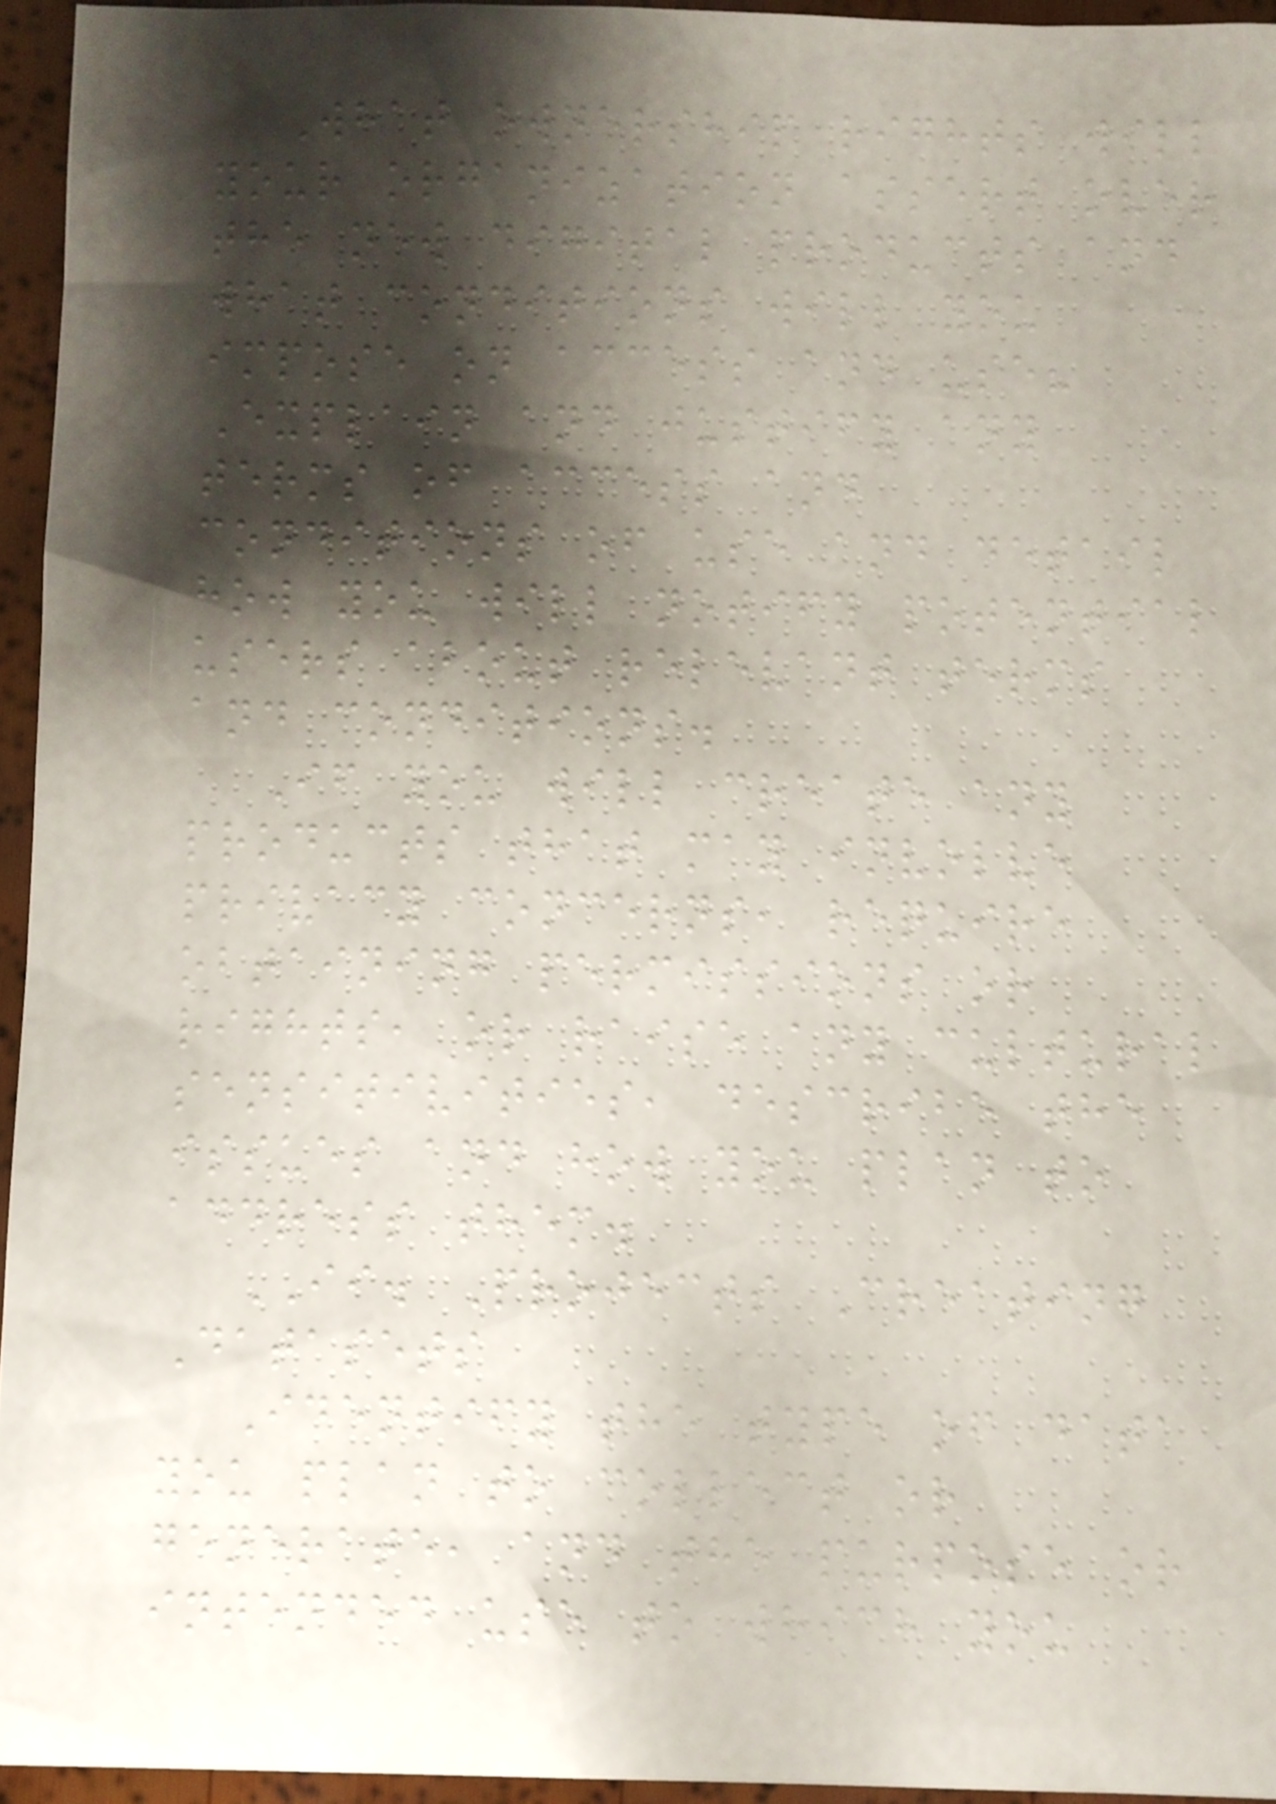What ownership rights will
your organization assert over
the new digital products and
what conditions will you
impose on access and use?
Explain and justify any
terms of access and
conditions of use and detail
how you will notify potential
users about relevant terms
and conditions.
If you will create any
products that may involve
privacy concerns, require
obtaining permissions or
rights, or raise any cultural
sensitivities, describe the
issues and how you plan to
address them.
II. Projects Creating
Datasets
Identify the type of data
you plan to collect or
generate, and the purpose or
intended use to which you
